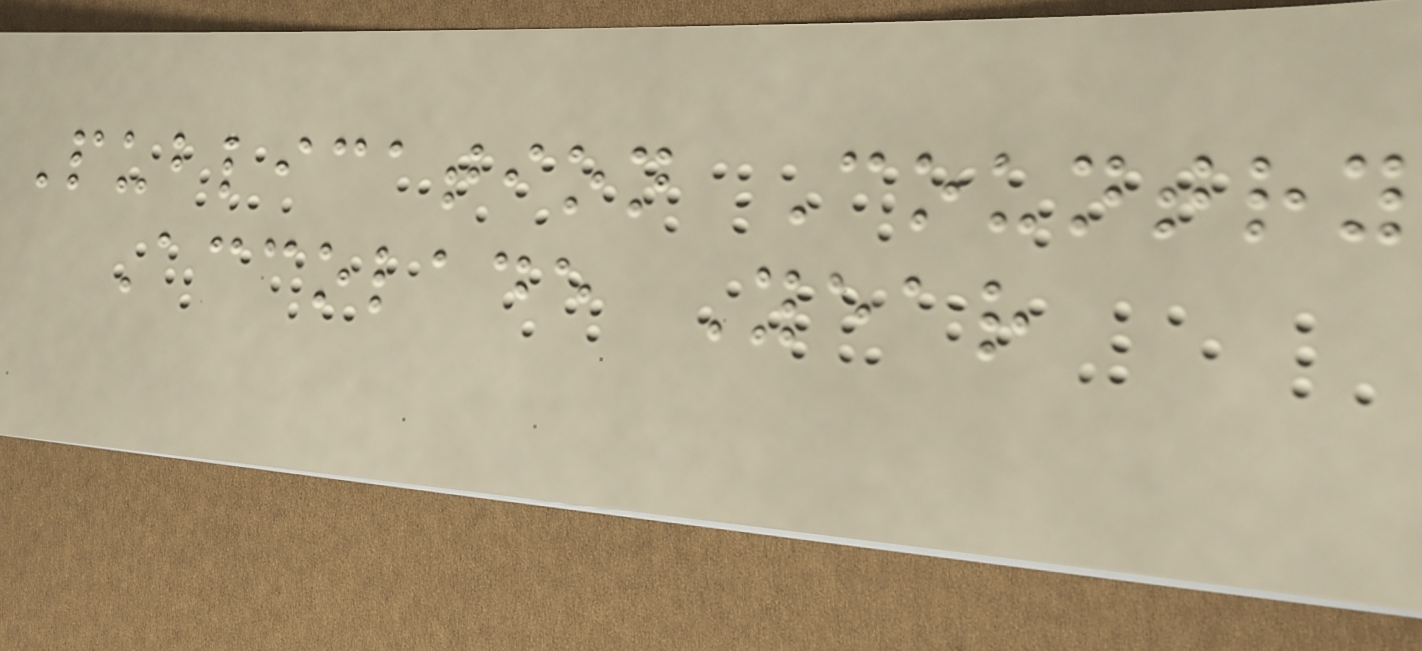Publication Country
Accolade Year
